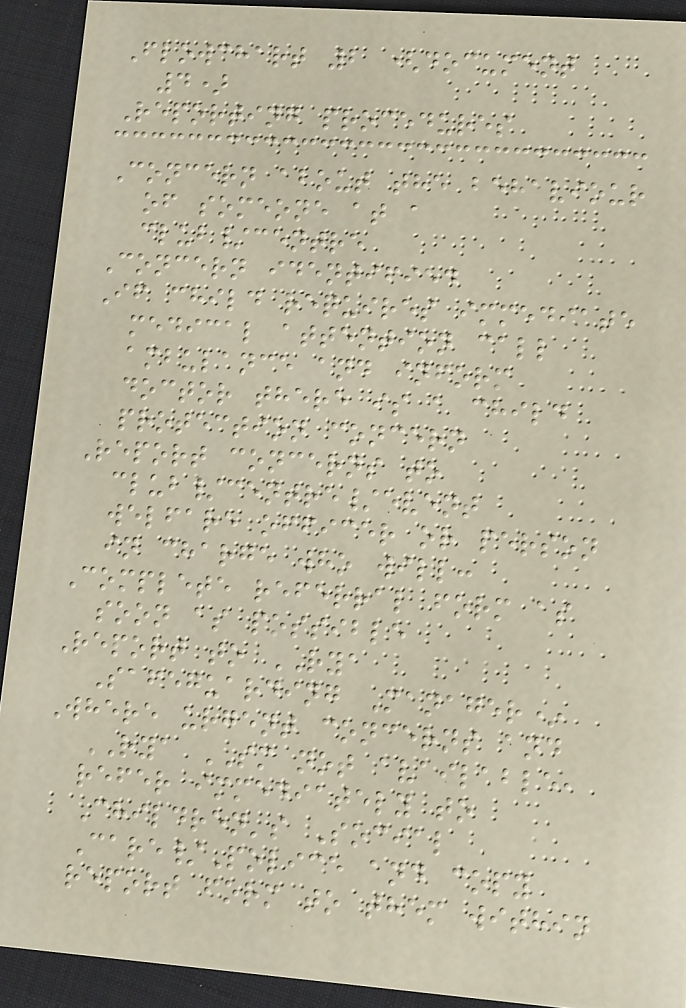Flowchart 2 (document
4)
Reporting procedures
Concern about the behaviour
of someone at a
club/centre
Concern identified
If child requires immediate
medical attention call
ambulance and inform
doctor there is a child
protection concern
Report concerns to
club/centre/event
welfare officer or person
in charge who will:
Complete referral form as
soon as possible
Report to RYA
Safeguarding Manager*
Where urgent concerns and
RYA SM not available,
refer immediately to
Children's Social
Care/Police and copy
report form to them within
